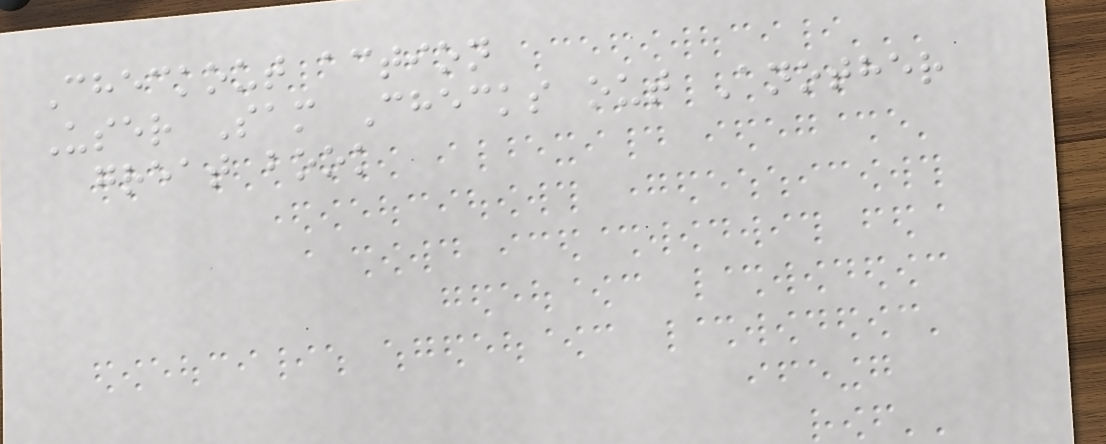Checkout action
User Sam Checks out Another
great book
